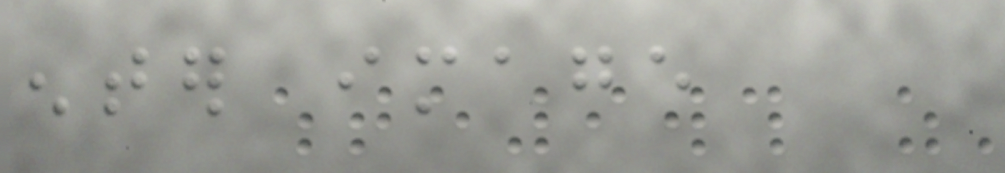enter image
